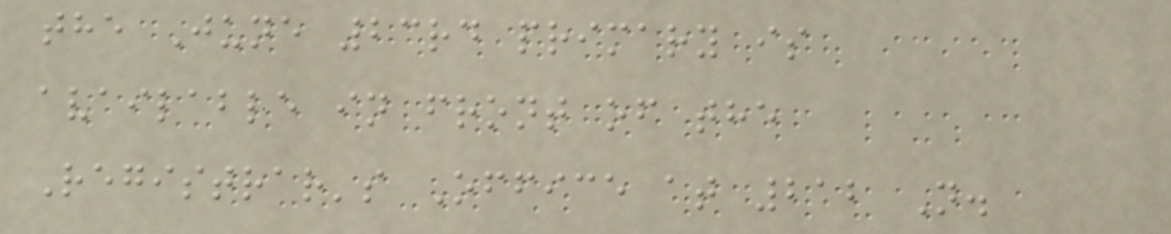the June 23rd primary is
available in front of the
Registrar's Office at 212 N.
